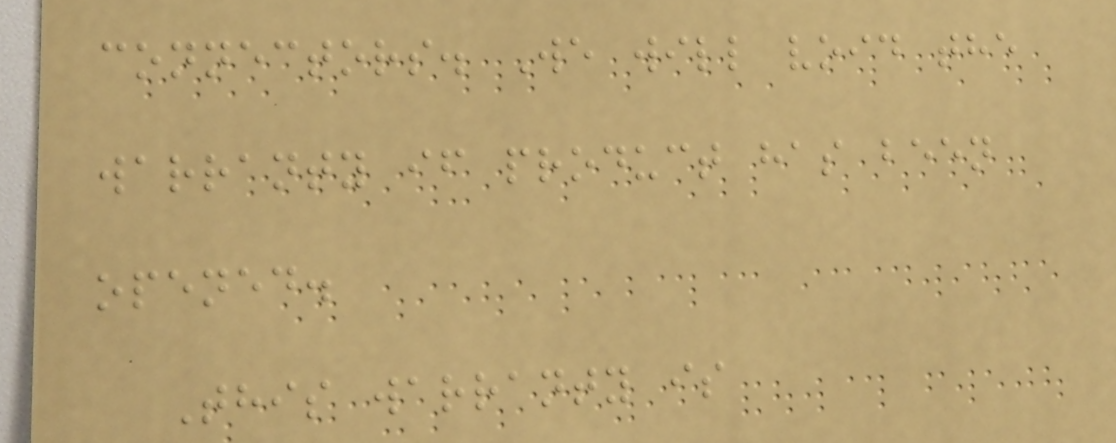connectors. We will void the
warranty if product has been
opened.
This warranty is
